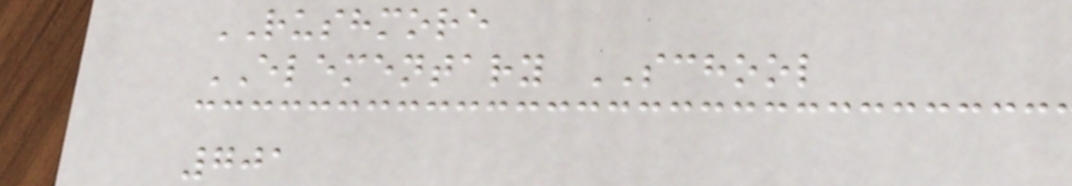RUSHMORE
ELEMENTARY SCHOOL
701
